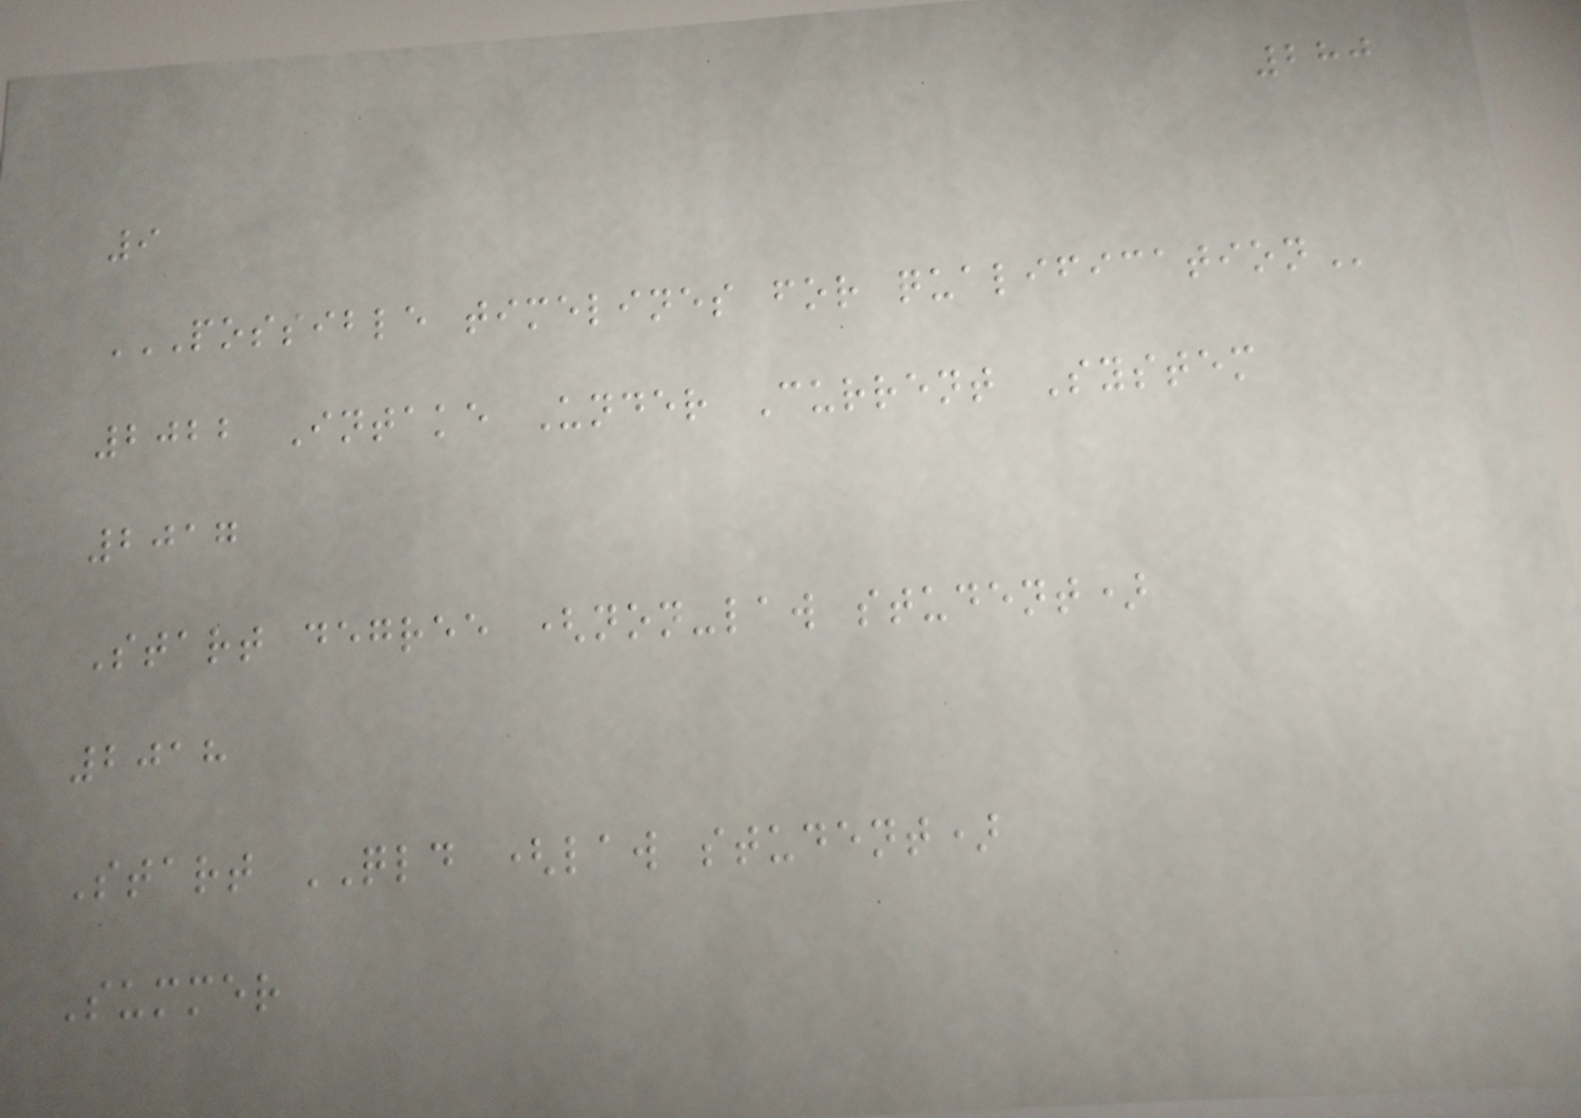280
9
POSSIBLE TIMELINES FOR QUALIFICATION
2022 Intake Under Current System
2017
Start degree (non-law student)
2018
Start QLD (law student)
Summer
